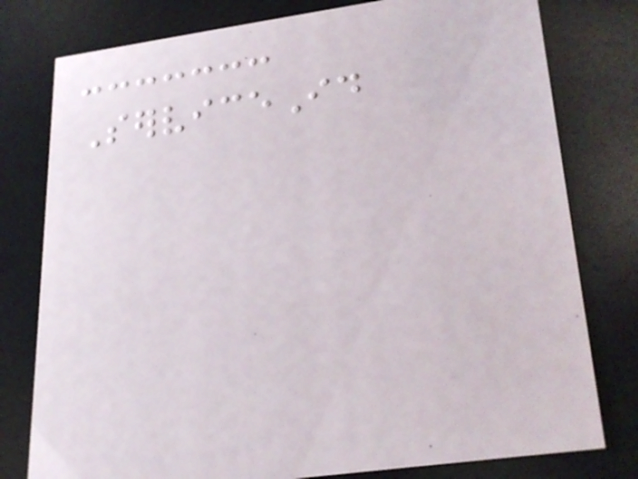ServiceId
